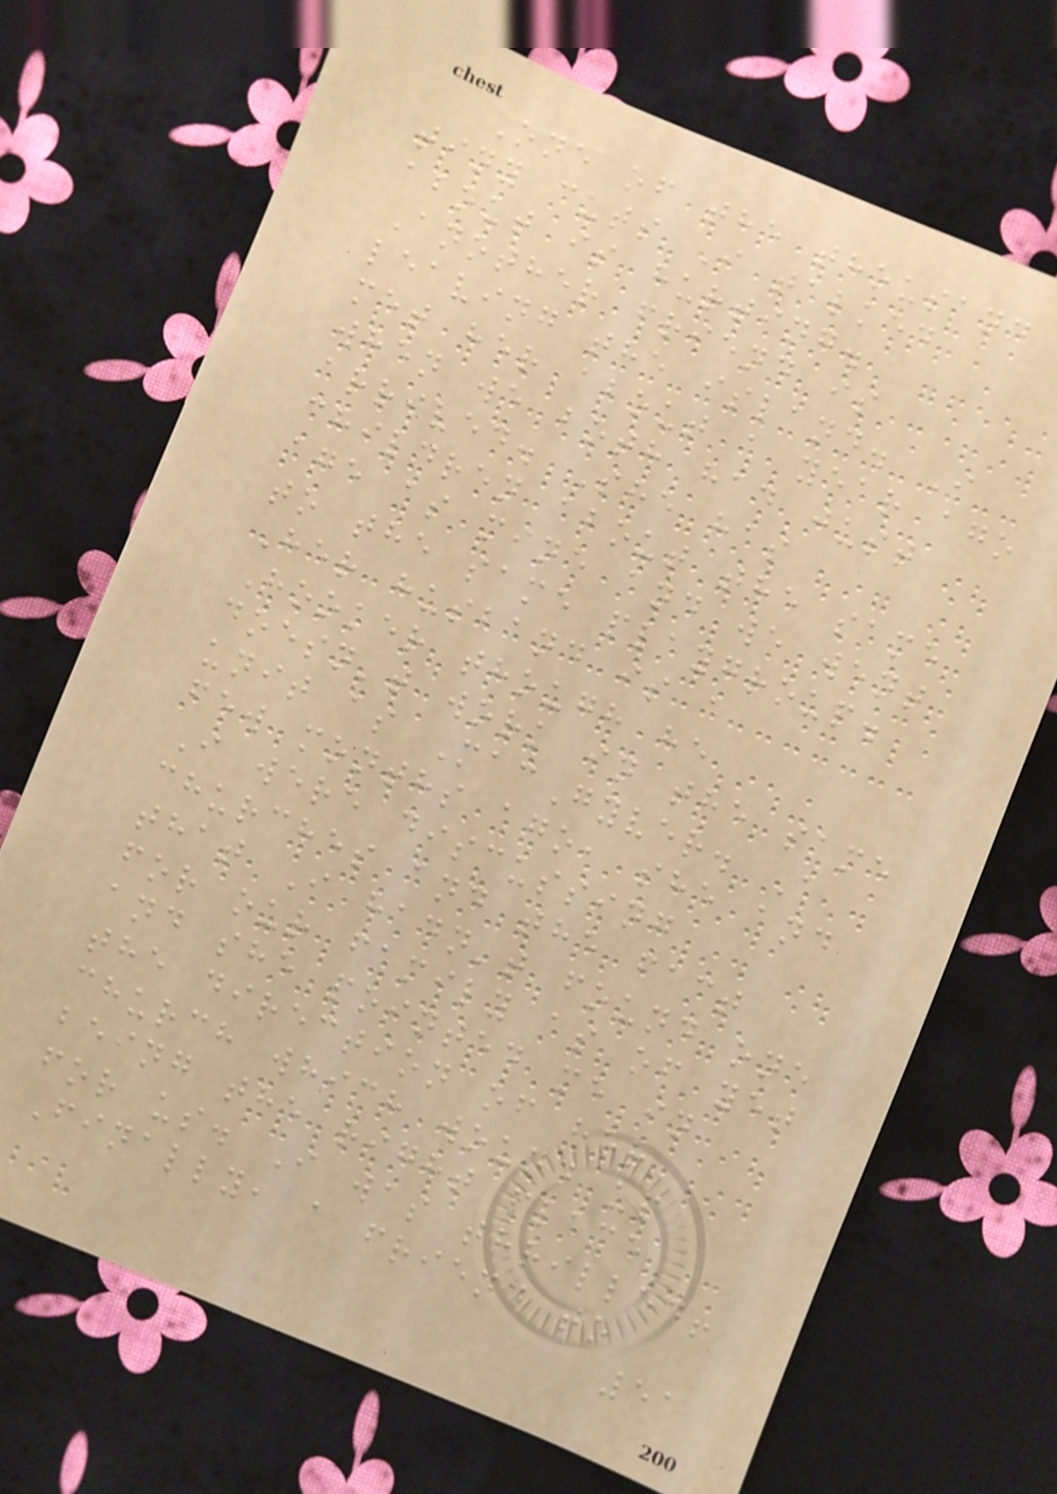One of the thousand
tiny cuts I talked
about is hurting.
Another friend is
leaving the island. I
met her about a year ago
when we both had just
arrived. She has
children about the same
age as mine and we went
to the same playgroup.
Her husband is a
Hooker though he
doesn't work in the same
unit as MacGyver. A
few months ago, she and
I were discussing
churches and the fact
that I hadn't found one
for our family as of yet
and she pointed me in
the direction of her
church which wound up
being the right place
for us. I was thrilled!
Finally, a friend to
51
